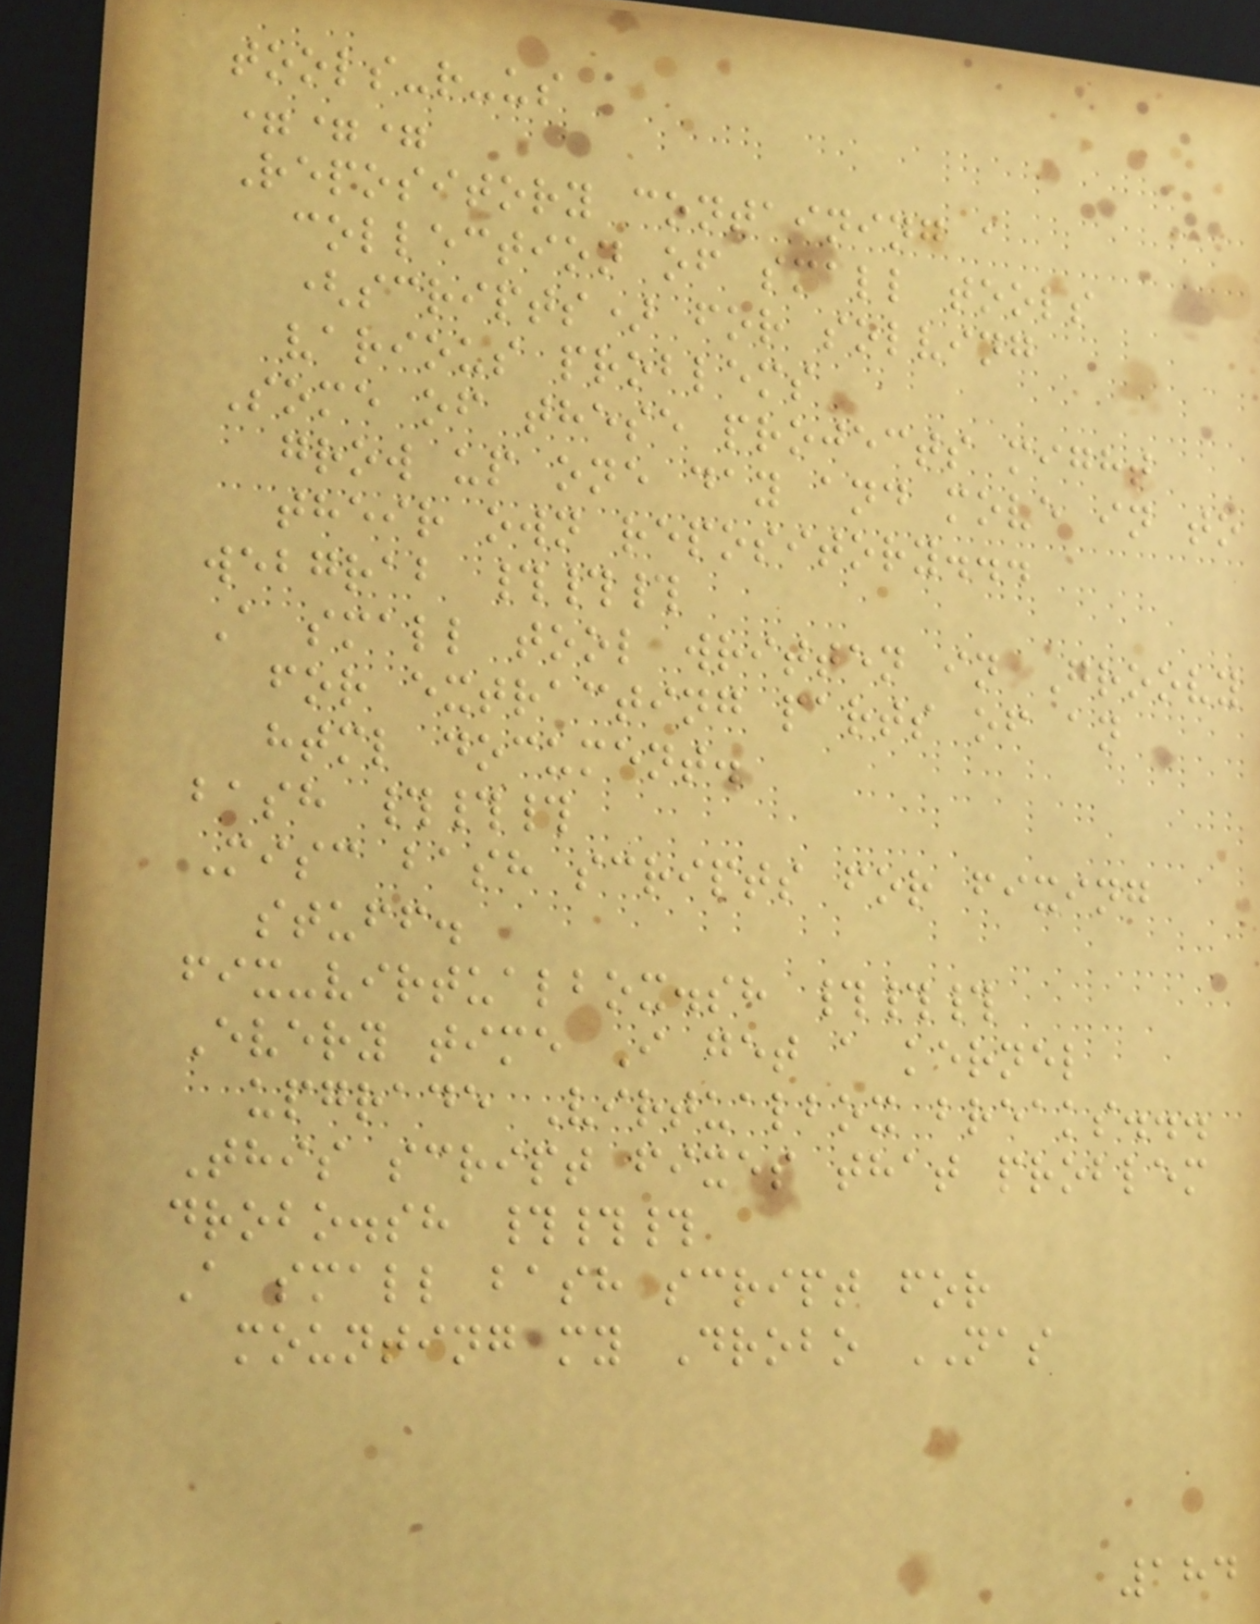tools-r-us
===
Repository containing a
collection of small tools
(scripts) for solving
various problems
Some of these projects might
grow up one day and move in to
their own repository...
webgrab ###
A small tool written in Groovy
for extracting parts of an
html document.
bash ###
Misc bash scripts for fixing
stuff.
fix-virtualbox.sh ###
Every time I get a kernel
upgrade Virtualbox breaks...
This script fixes that problem
drobo.sh ###
A small bash script for
mounting my Drobo NAS
184
